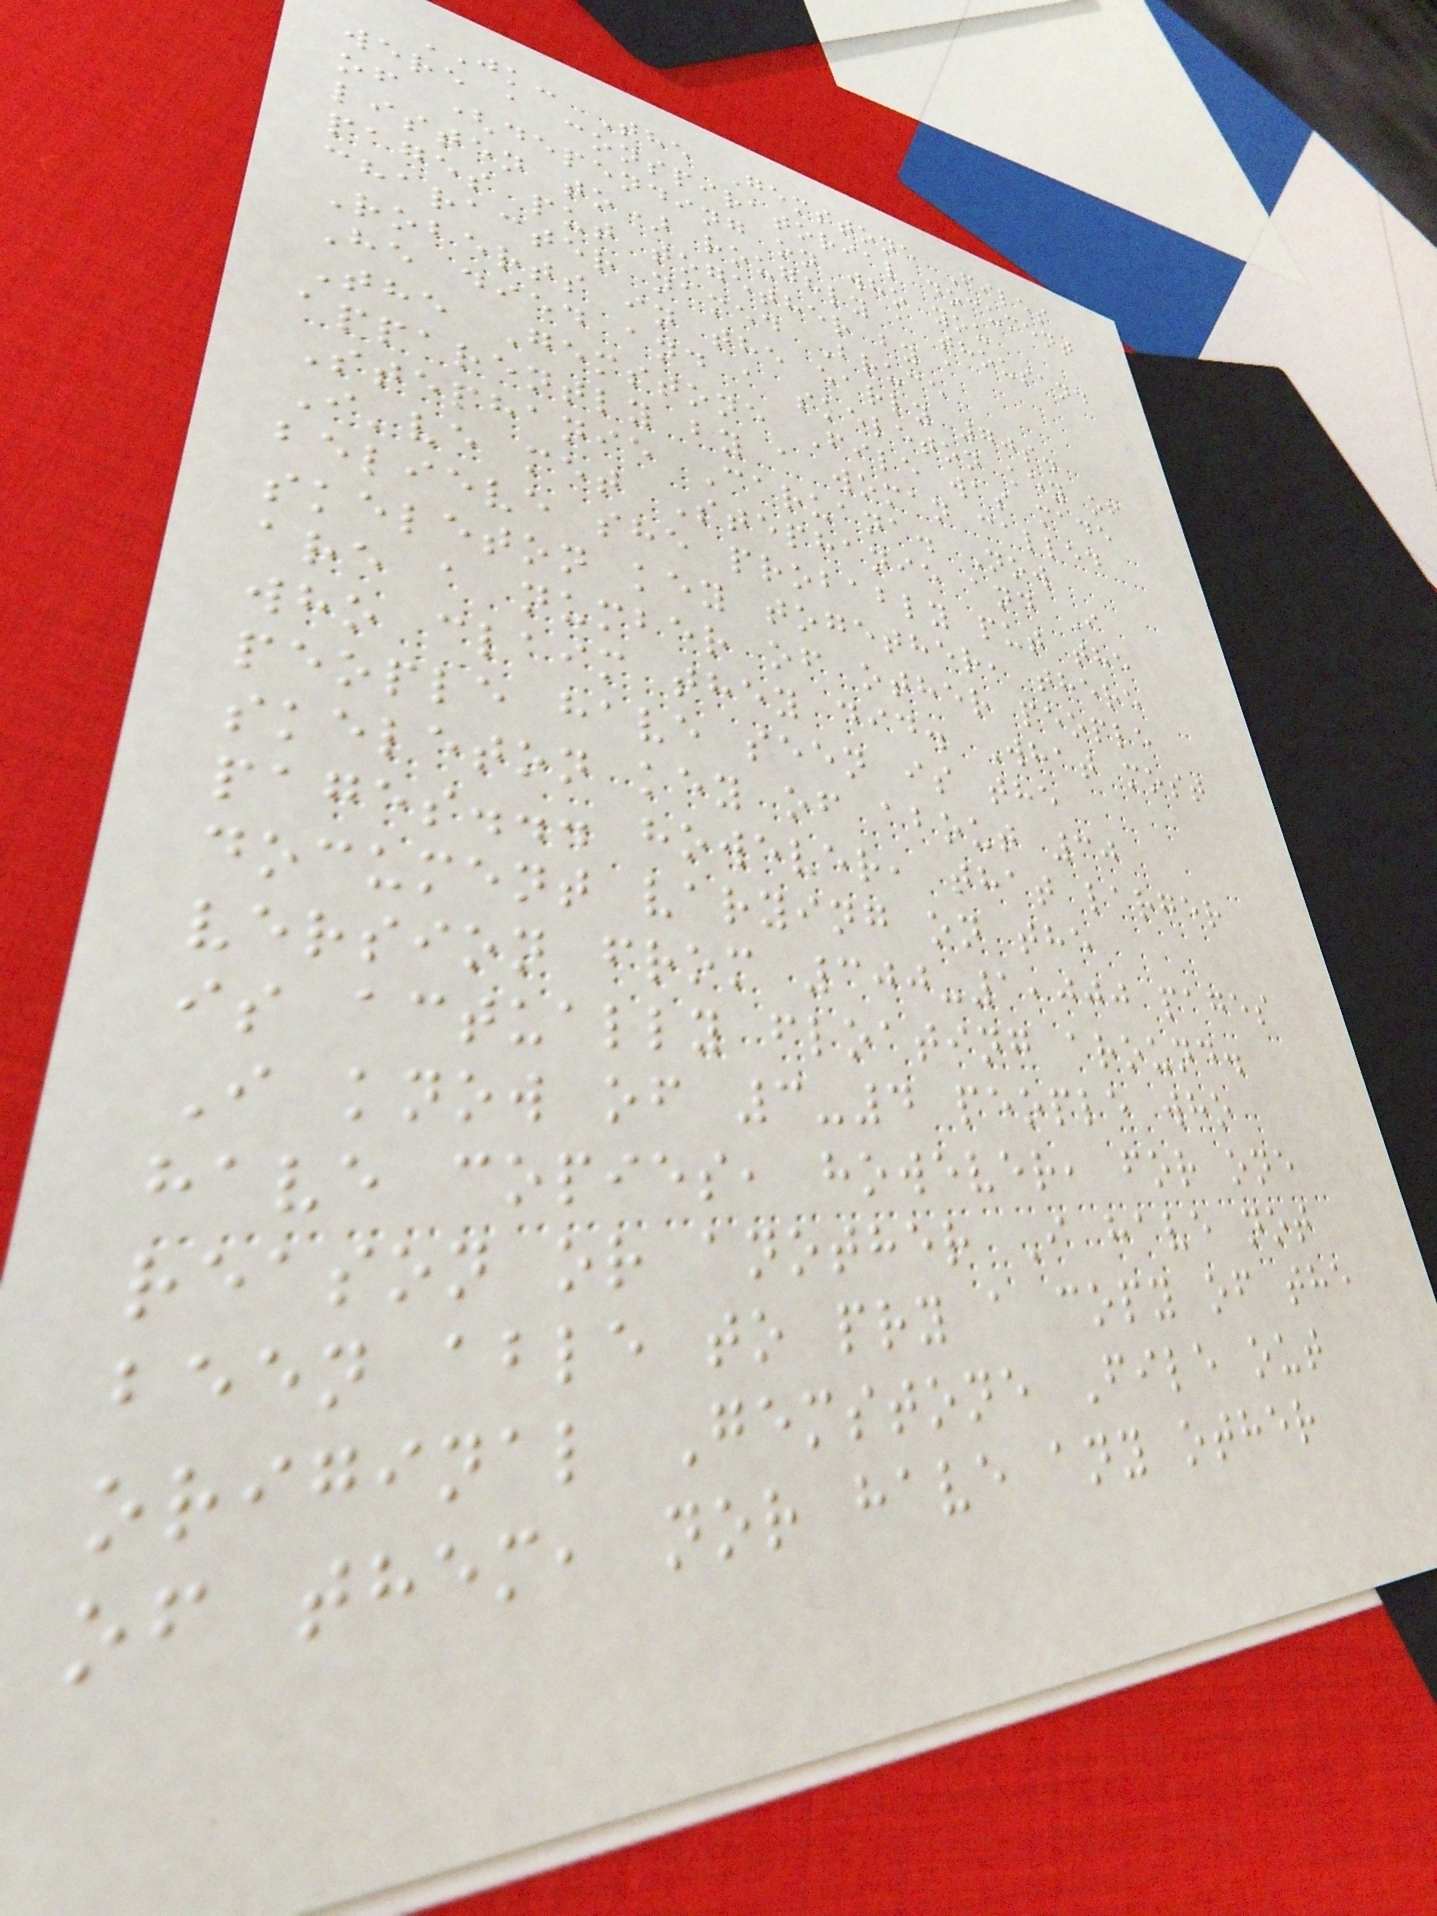JK: The Gemstone Files
were a conspiratorial document
of (depending on who you
listen to) roughly a thousand
pages put together by a
character named Bruce
Roberts in the early 70s.
He died and a skeleton key of
The Gemstone File was made
apparently by a woman called
Stephanie Caruana. Now
I've met Stephanie and I
believe she probably put the
skeleton key together, there
are a number of other people
who claim they did. What most
people have seen is the
skeleton key of about 30
pages... however, that larger
document varying on the
version from 300-1,000 pages
is actually floating around.
I know of 3-4 people who
have copies, however, for one
reason or another I have not
been able to pry a copy of the
original Gemstone File out
of them, nor have any other
